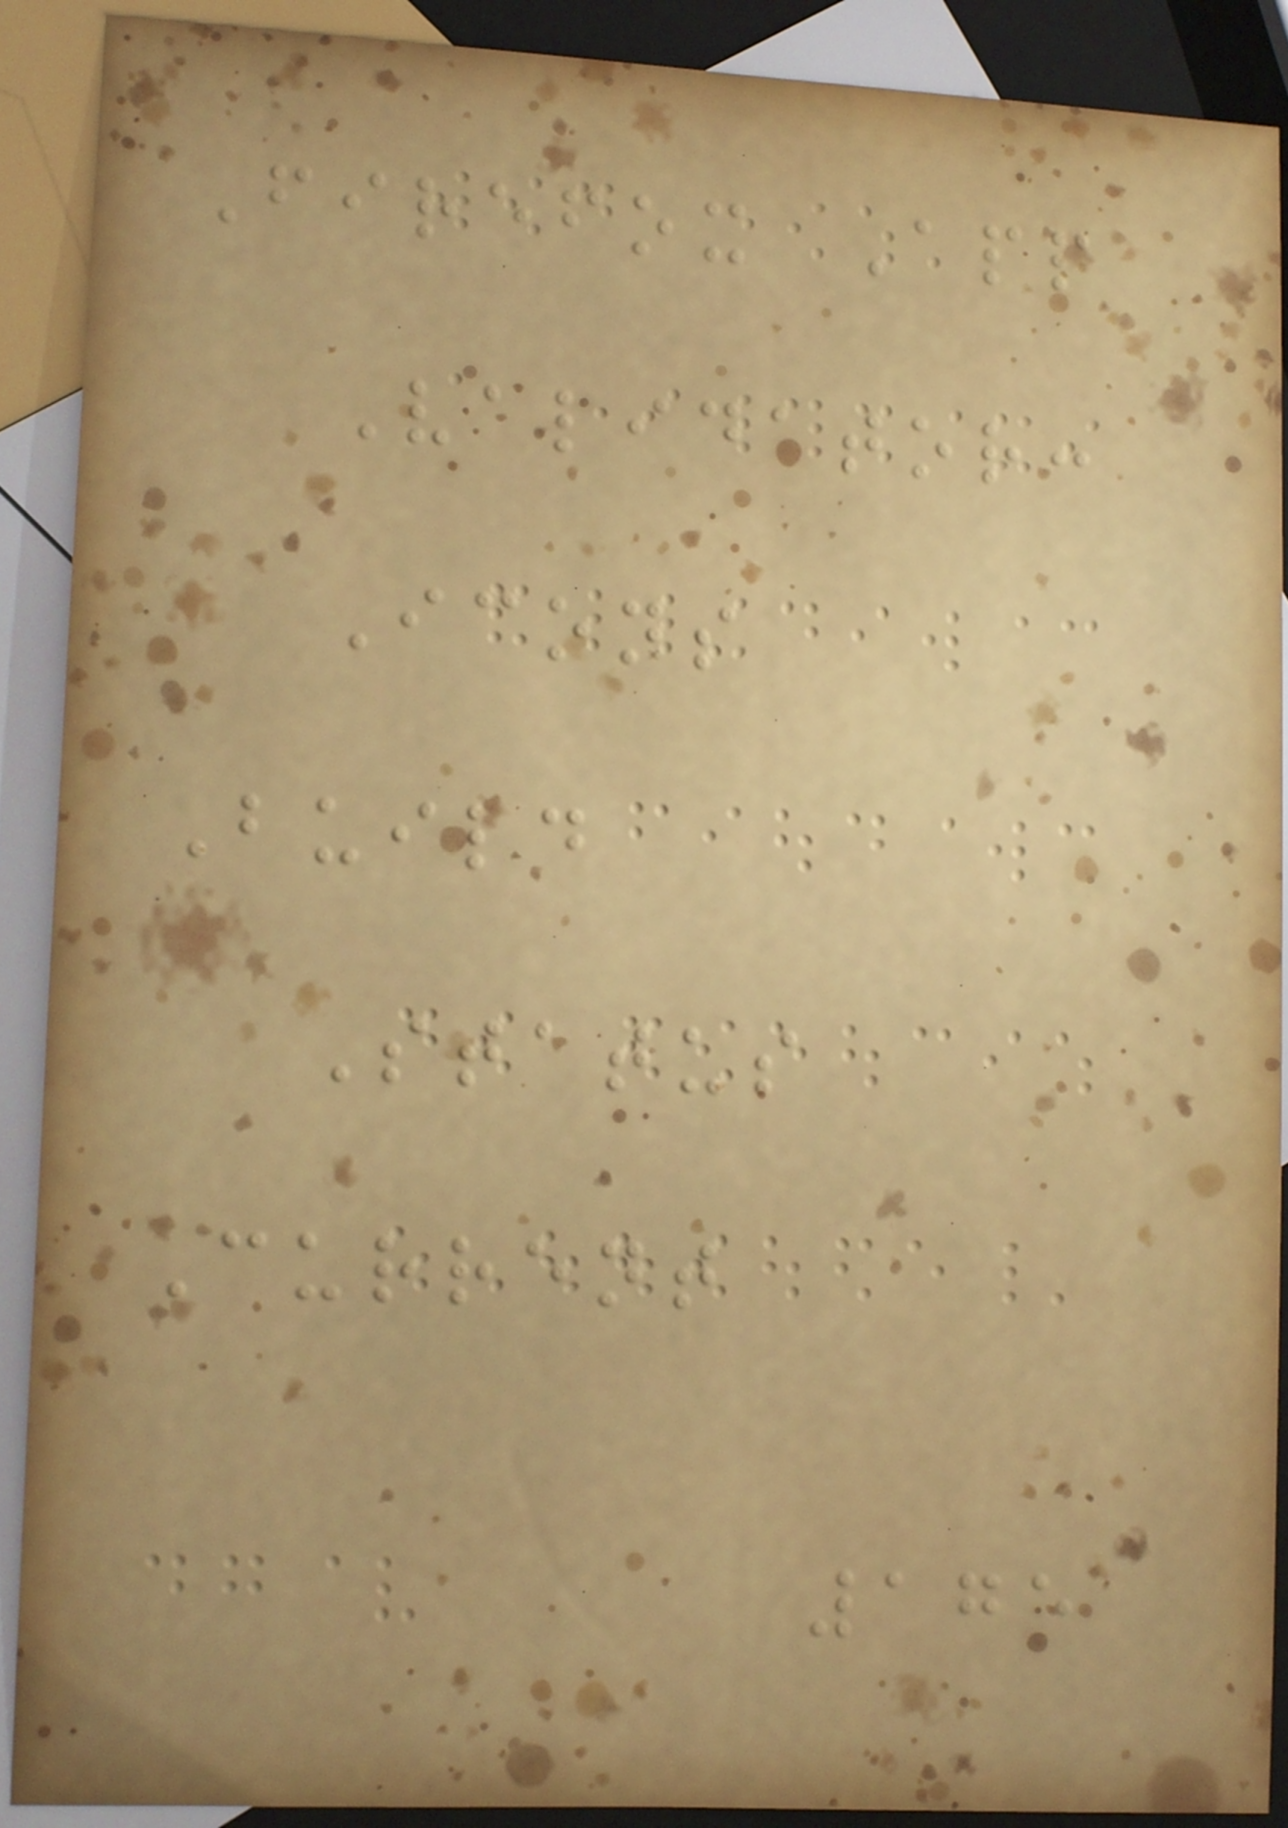Firefox App
Validator:
Icons
Build
Status
Current
175
